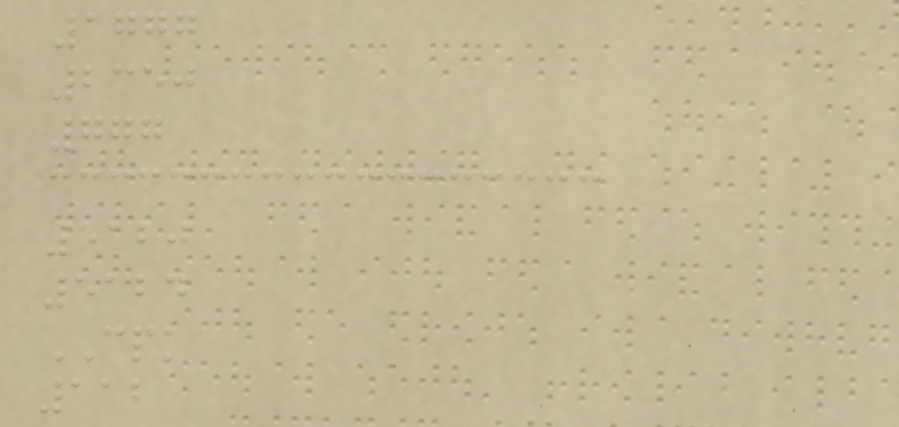1777
2350
777
5120
5124
CPK
112
